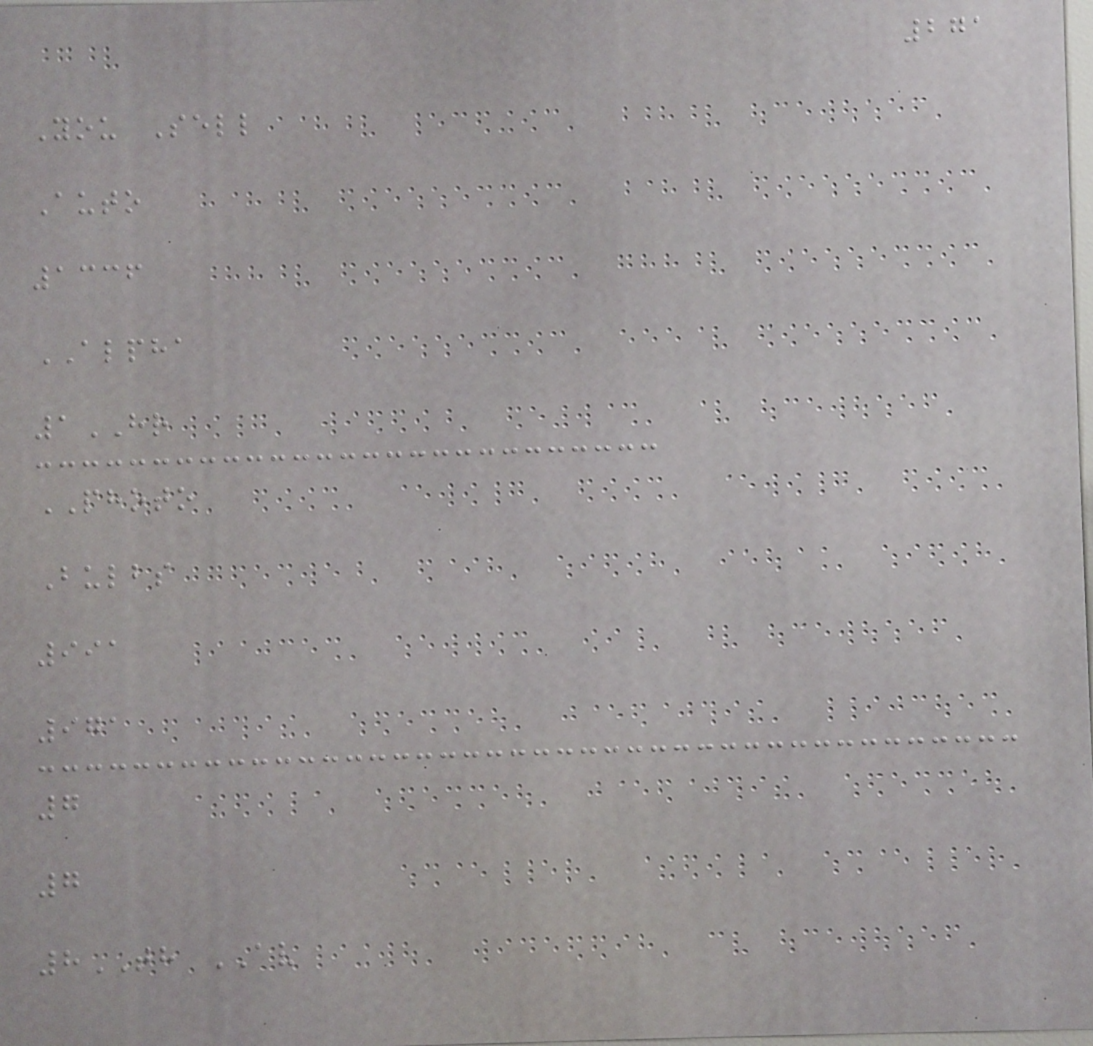271
You Sell
Auto
1336
ALPHA
1HR
PHOTO
Bulbs
991
971
7
7
8TH AV
